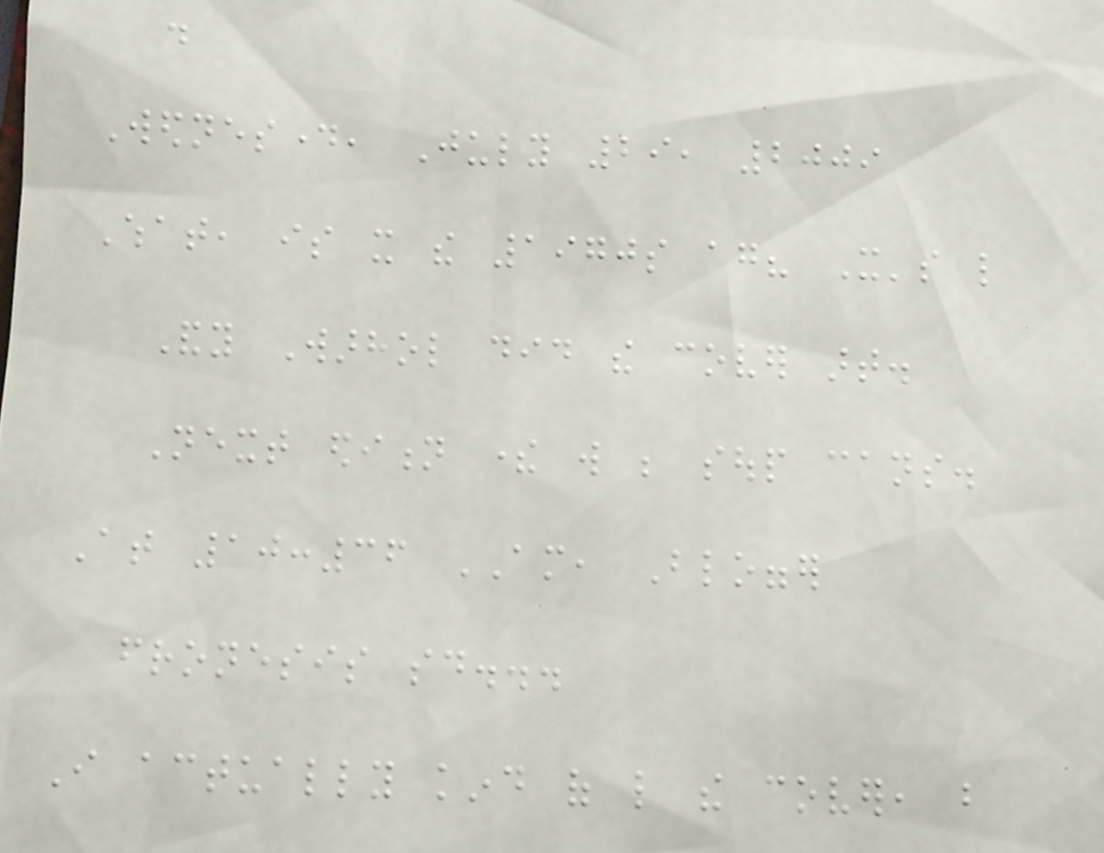.
Wednesday, July 29, 2009
What, is it the 1970s again? It's like
Andy Warhol did the cover art.
Next edition there will be soup cans.
At 10:36 AM, Blogger
fronesis said...
I actually kind of like the cover, but
